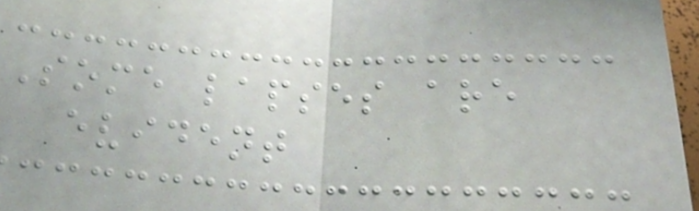Some lapses are
evident
